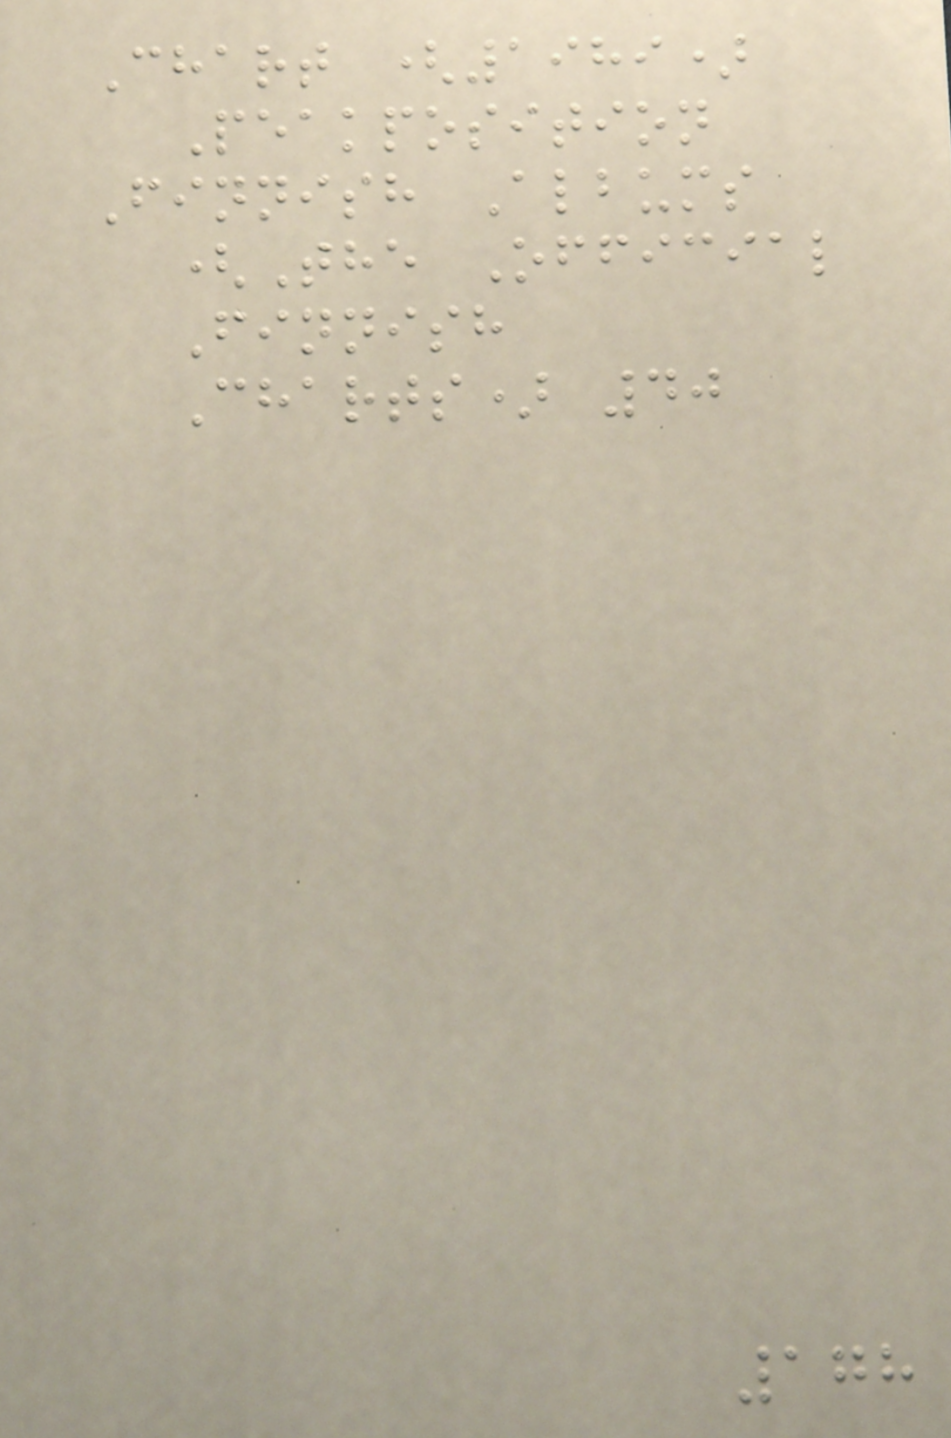Chart (1989)
Peakposition
Finnish Albums
(The Official
Finnish
Charts) 40
178
